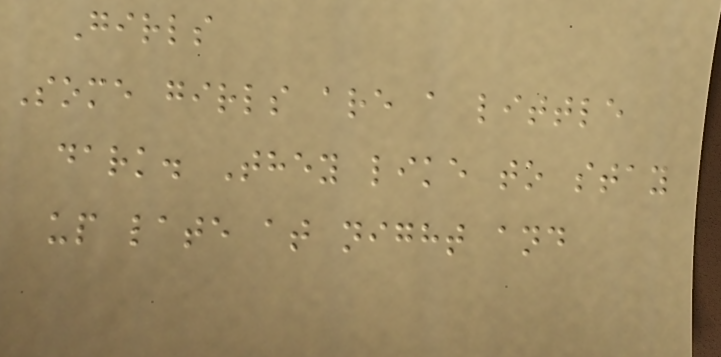Girls
Some girls are a little
dark. They like to stay
up late at night and
